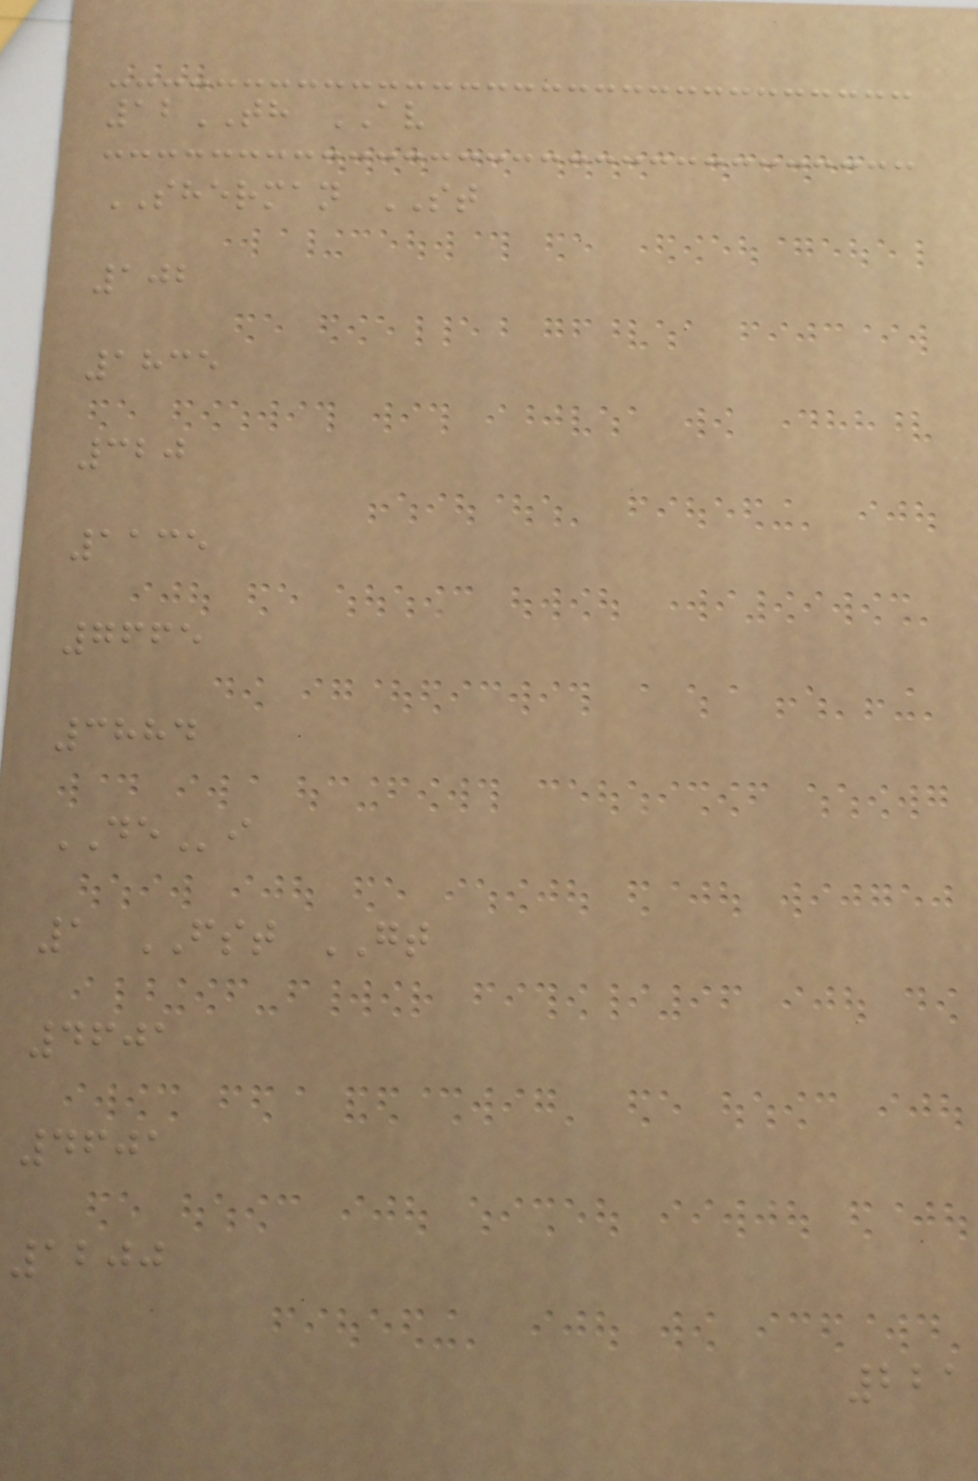12TH AV
SHERMAN ST
102
1835
320
1135
7665
3884
DEi
1 FST GT
4601
4601
1200
221
